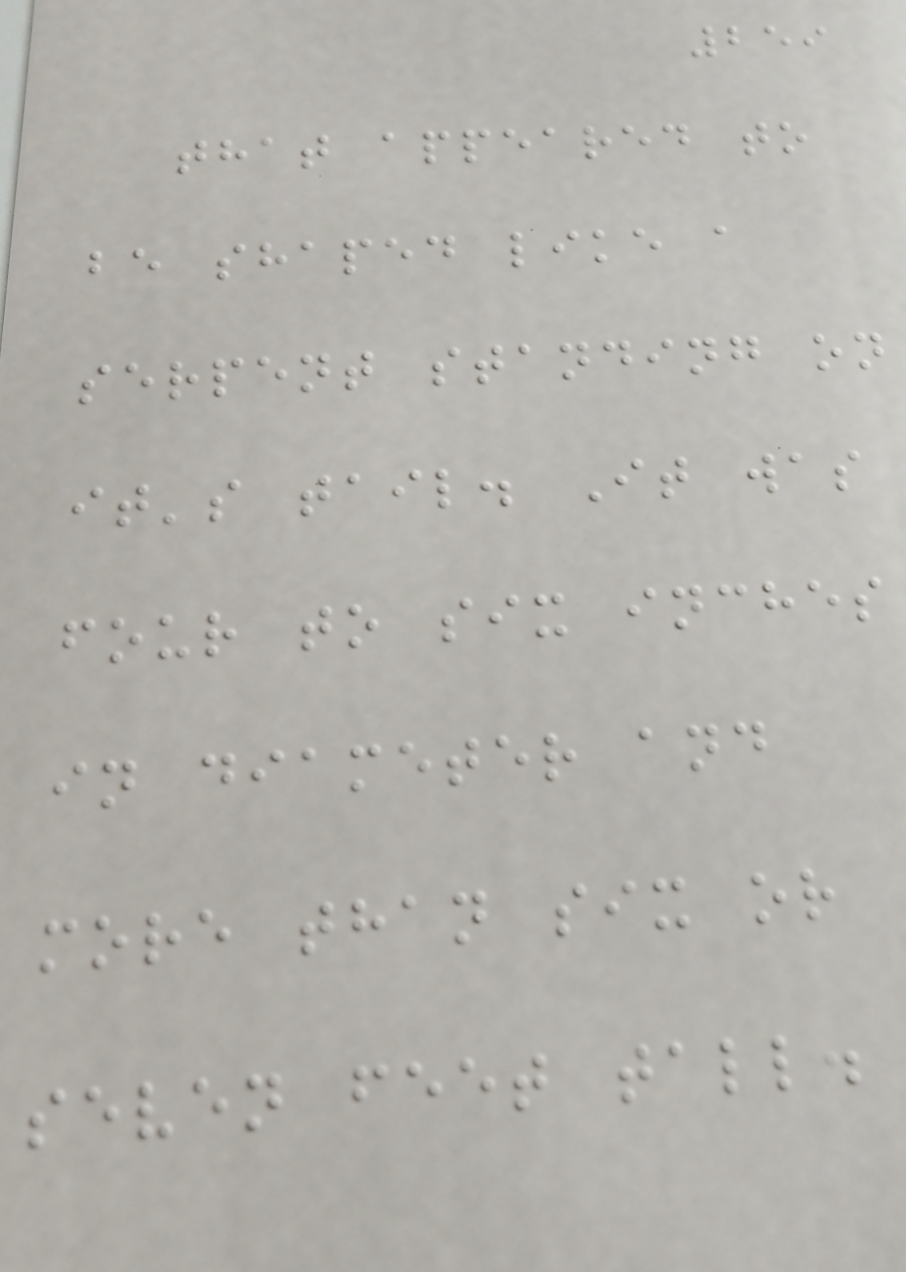259
that appeared to
be shaped like a
serpent standing on
it's tail. It was
four to six inches
in diameter and
more than six or
seven feet tall.
